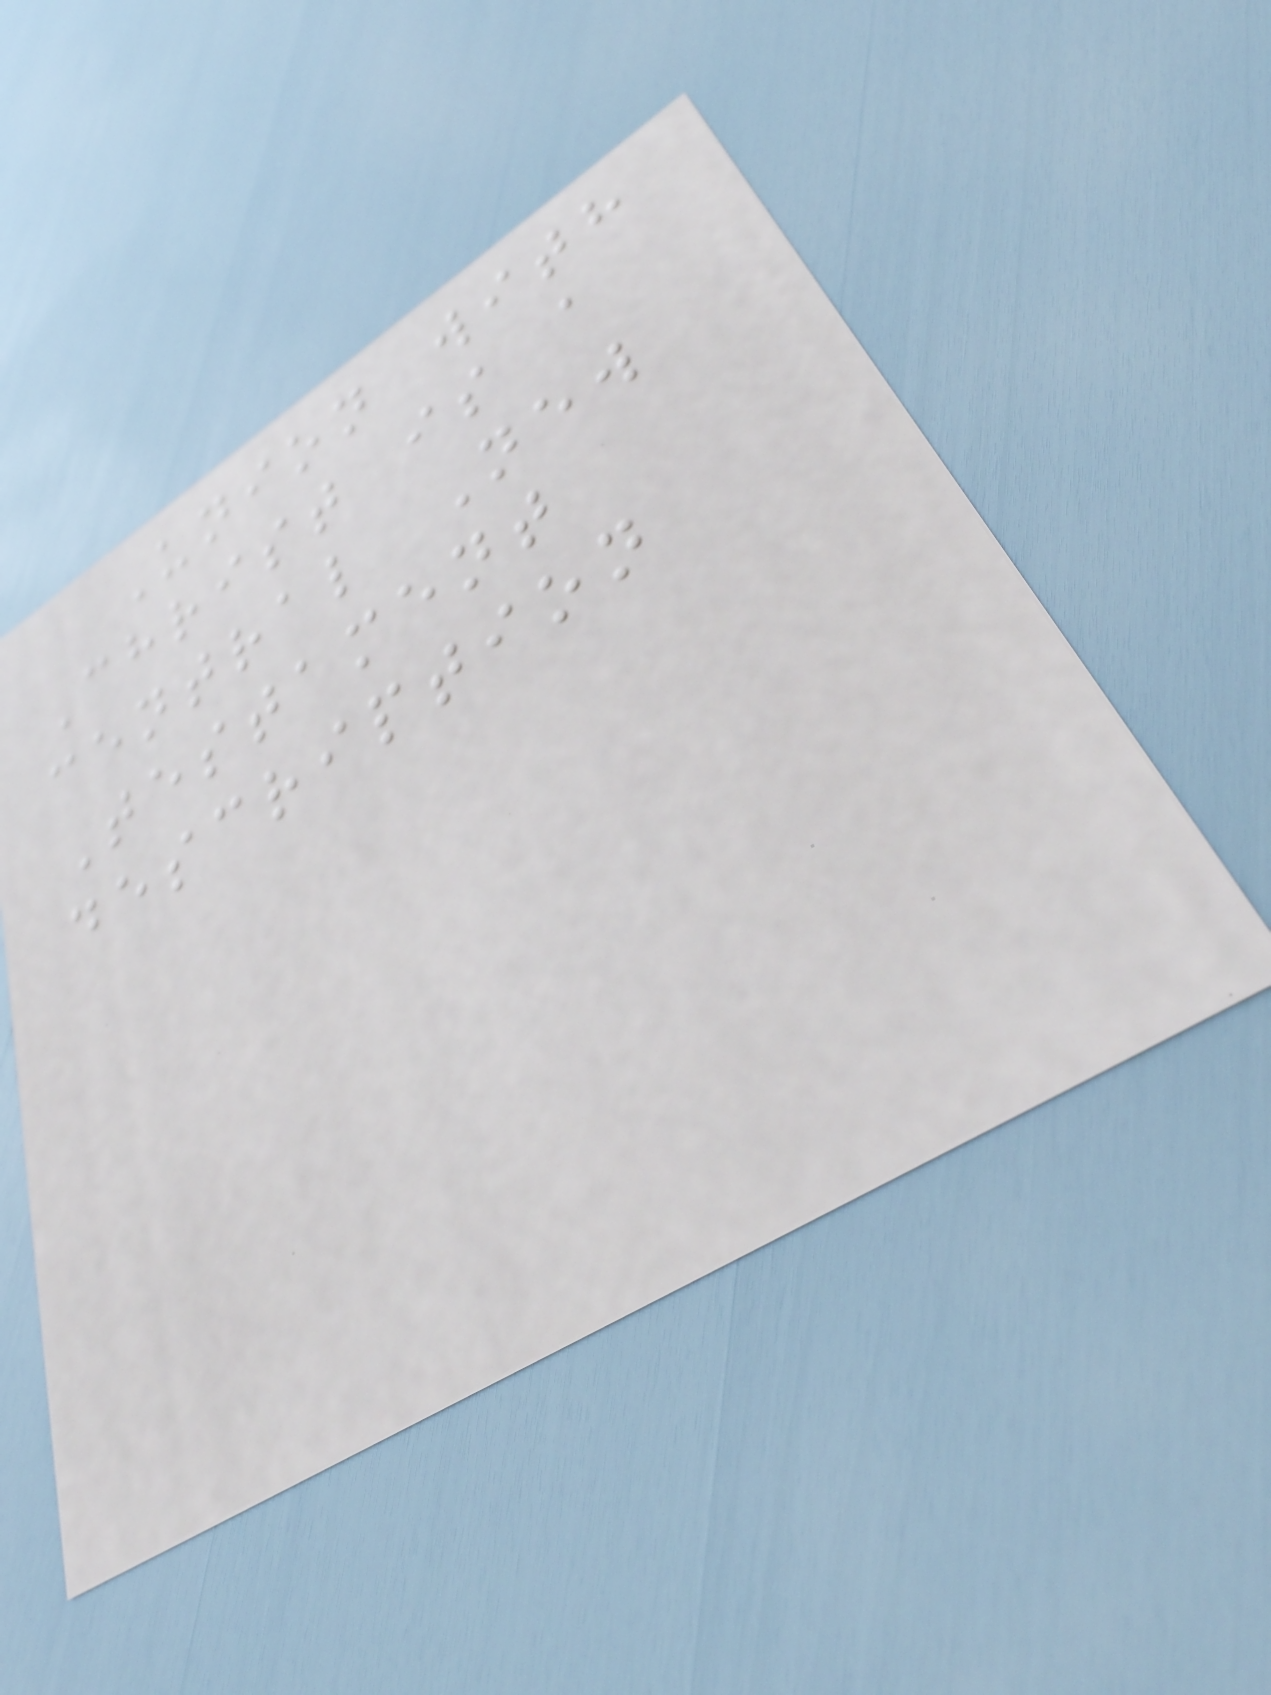Union with
Christ is a
central New
Testament
description
